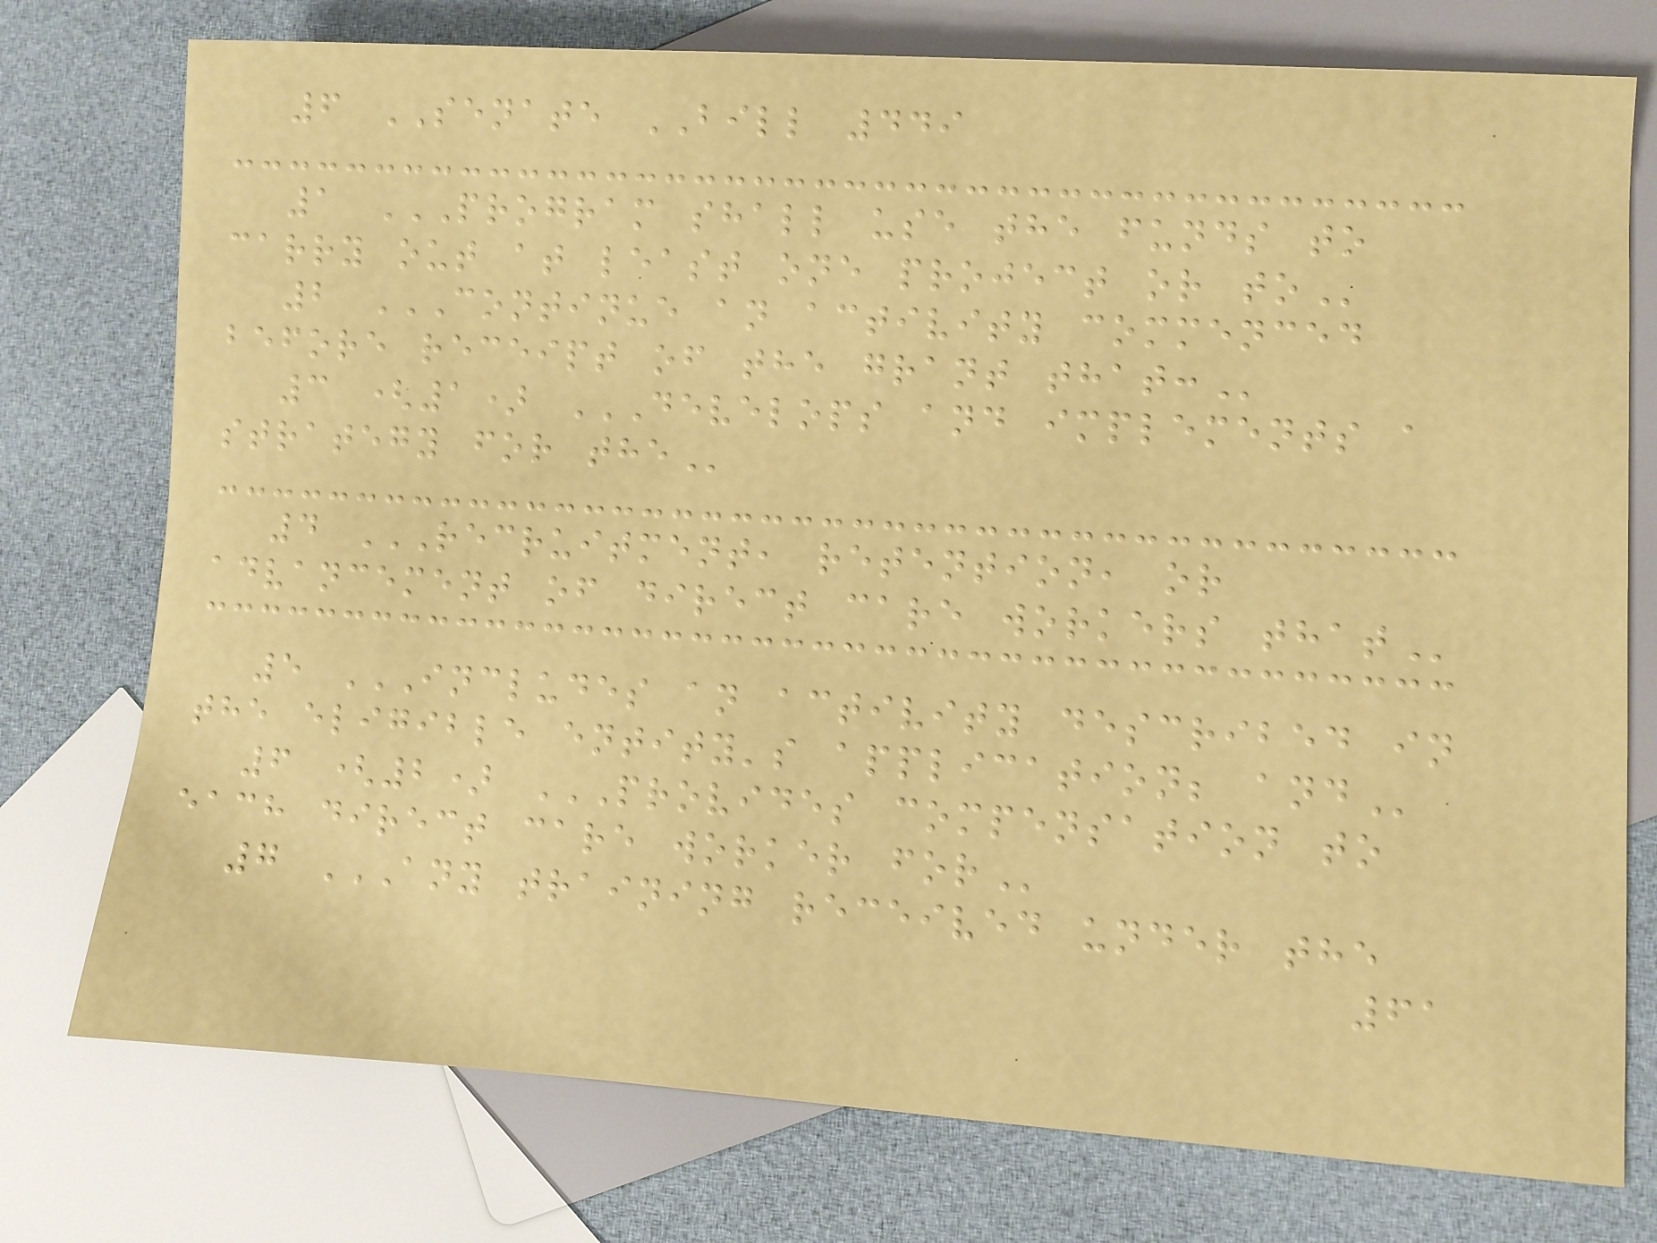6 SENATE BILL 449
1 PROGRAM SHALL USE THE FUNDS TO
CARRY OUT AT LEAST ONE PROJECT OR TO
2 CONTINUE AN ACTIVITY COMMENCED
BEFORE RECEIPT OF THE GRANT THAT:
3 (1) DEVELOPS AND IMPLEMENTS A
STRATEGY FOR THE
4 RECRUITMENT, RETENTION, OR
ADVANCEMENT OF DIRECT CARE WORKERS THAT
5 INCLUDES AN ACTIVITY DESCRIBED IN
THE ELIGIBLE ENTITY'S APPLICATION; AND
6 (2) PROVIDES COMPENSATION TO
EACH DIRECT CARE WORKER FOR
7 ANY TRAINING RECEIVED UNDER THE
61
